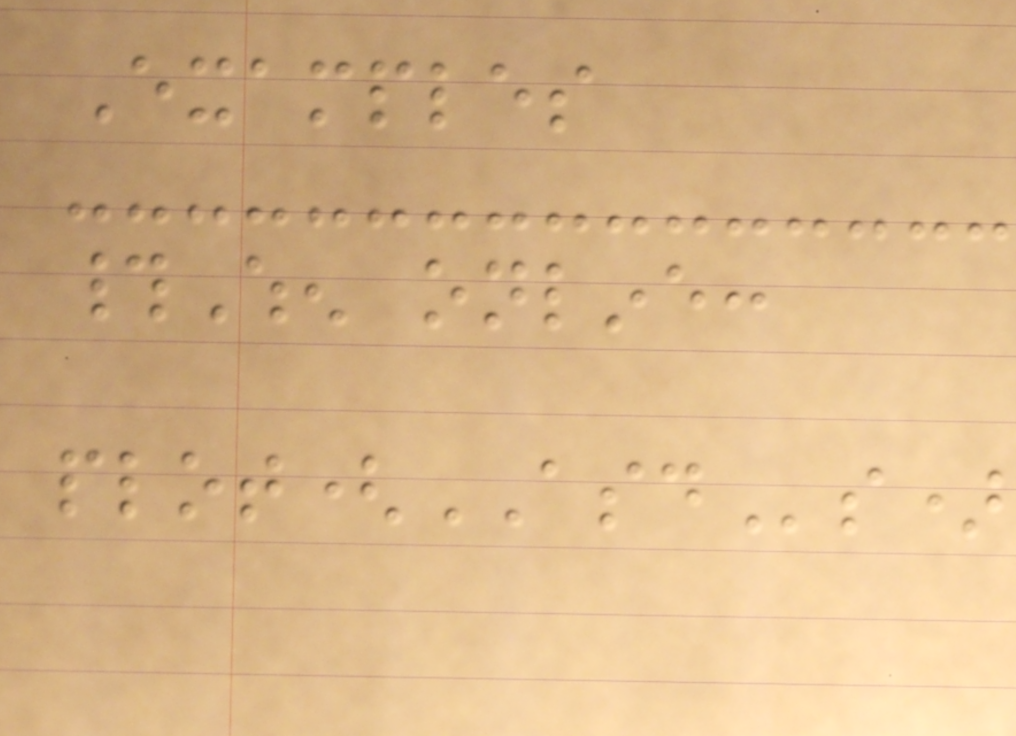Examples
#When online:
plot(ASDs)
